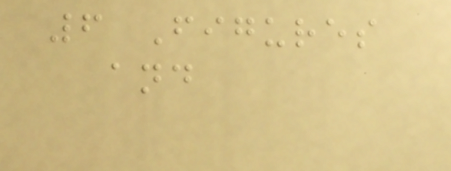6 Figures
and
